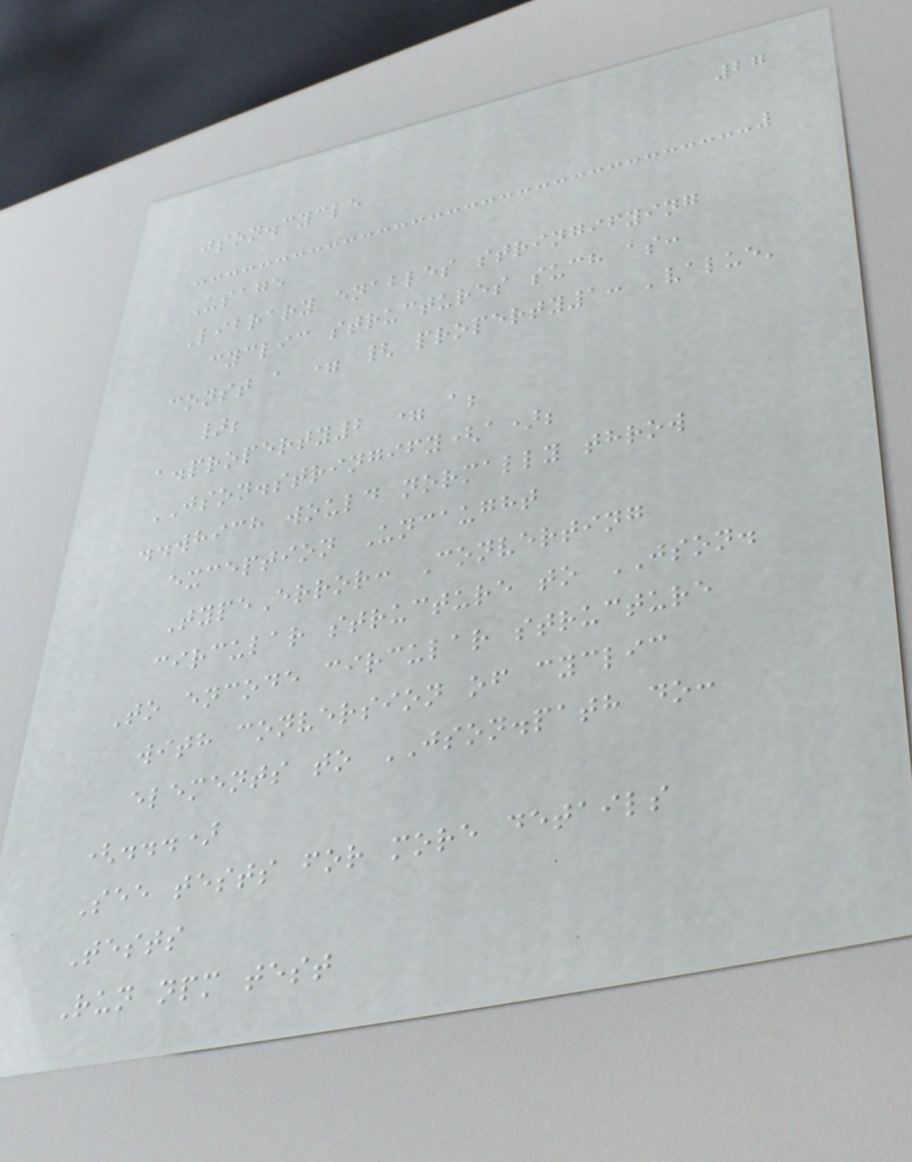27
json.cycle
Usage
Library enables stringifying
cyclic structures such as:
const a = { property1: 'value'
};
a.property2 = a;
JSON.stringify(a);
..which would normally throw
exception Uncaught
TypeError: Converting
circular structure to JSON.
To encode circular structure
with conversion of cyclic
elements to JSON.path do:
(...)
See tests for more details
Tests
Run npm test
